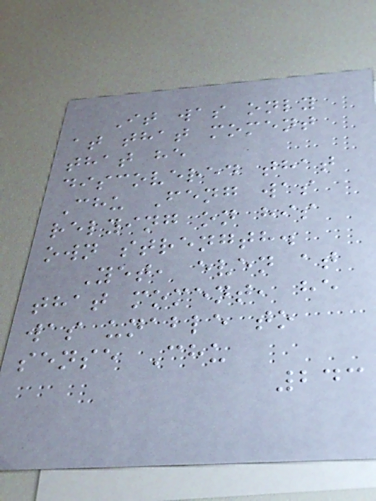It was only
at that moment
that he
discovered that
Chu Feng was
relying on his
own strength.
Yet, even at
that moment, he
was unable to
sense Chu
243
